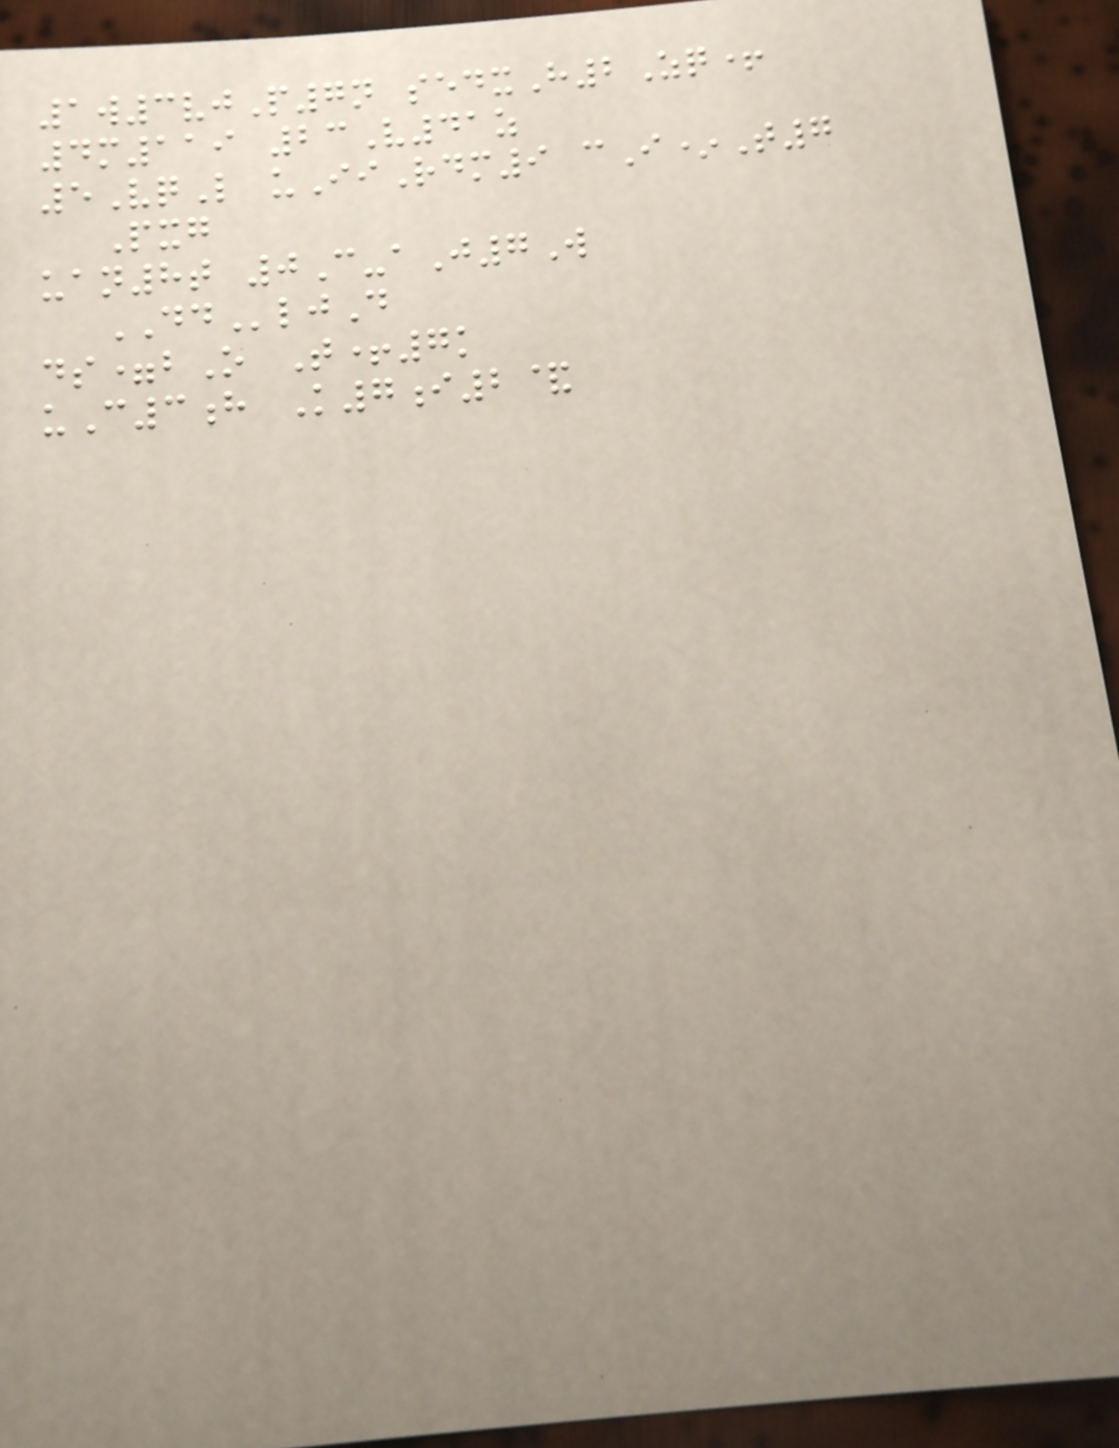1w3vjP7n sedxH2Zq+
4m119 23V41z
5VqL uIiRdm9 cI*T7
Pxg
uan8t 0C-aJ7W
DDljD
ds=bO T+7k
uC3h K7i2&
